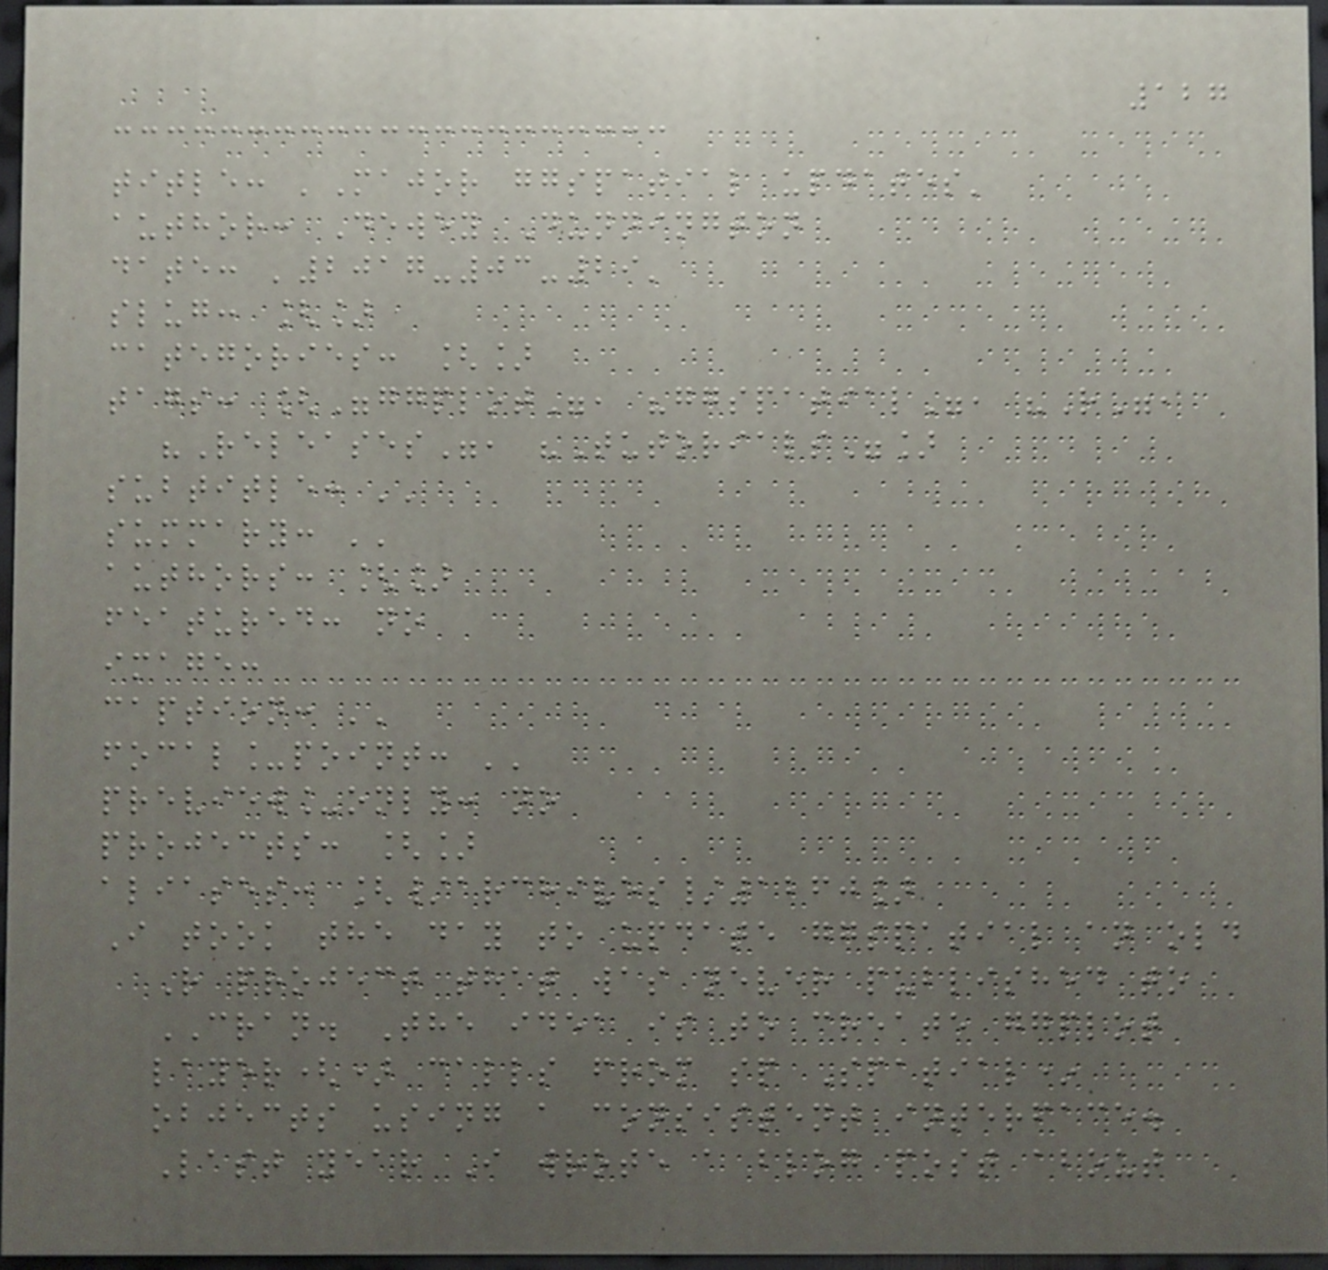127
title: 'Major ggspatial updates'
author: Dewey Dunnington
date: '2017-03-29'
slug: []
categories: []
tags: ["ggplot", "ggspatial", "R",
"Releases", "Tutorials"]
subtitle: ''
summary: ''
authors: []
featured: no
image:
caption: ''
focal_point: ''
preview_only: no
projects: []
aliases: [/archives/1260]
I took the day to update ggspatial an old
R project that was never published to
CRAN. The idea is to create ggplot
layer() calls from sp Spatial*
objects using a consistent interface.
Last year I wrote a blog post about
